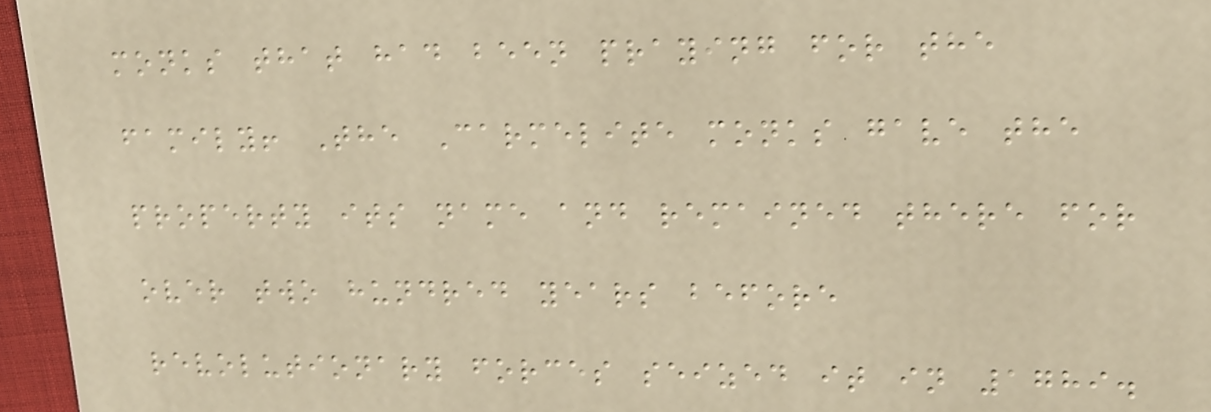monks that had been praying for the
family! The Carmelite monks gave the
property its name and remained there for
over two hundred years before
revolutionary forces seized it in 1789.
